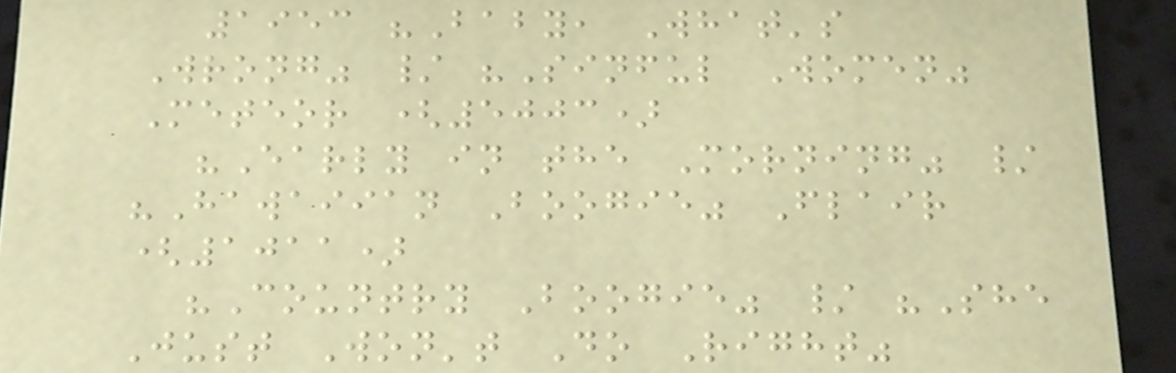1953 "Baby, What's
Wrong" / "Sinful Women"
Meteor (5003)
"Early in the Morning" /
"Hawaiian Boogie" Flair
(1011)
"Country Boogie" / "She
Just Won't Do Right"
